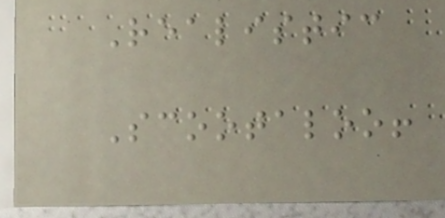Realistic
Scootaloo!
